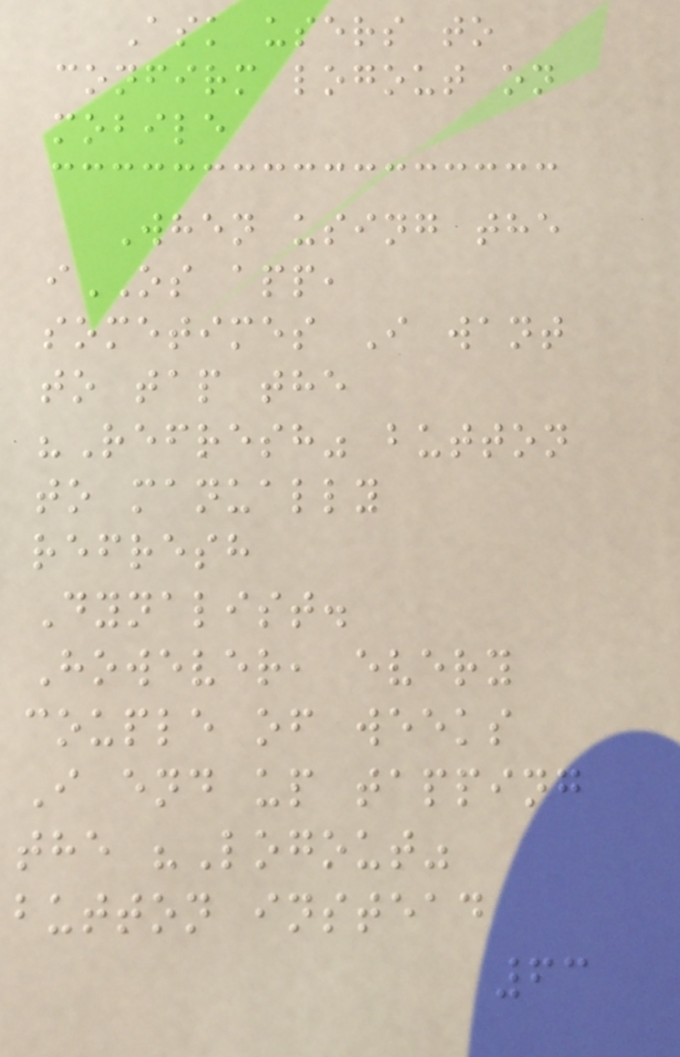Ask users to
confirm logout on
mobile
When using the
iOS app,
sometimes I want
to tap the
"Refresh" button
to manually
refresh
Dynalist.
However, every
couple of weeks
I end up tapping
the "Logout"
button instead
63
